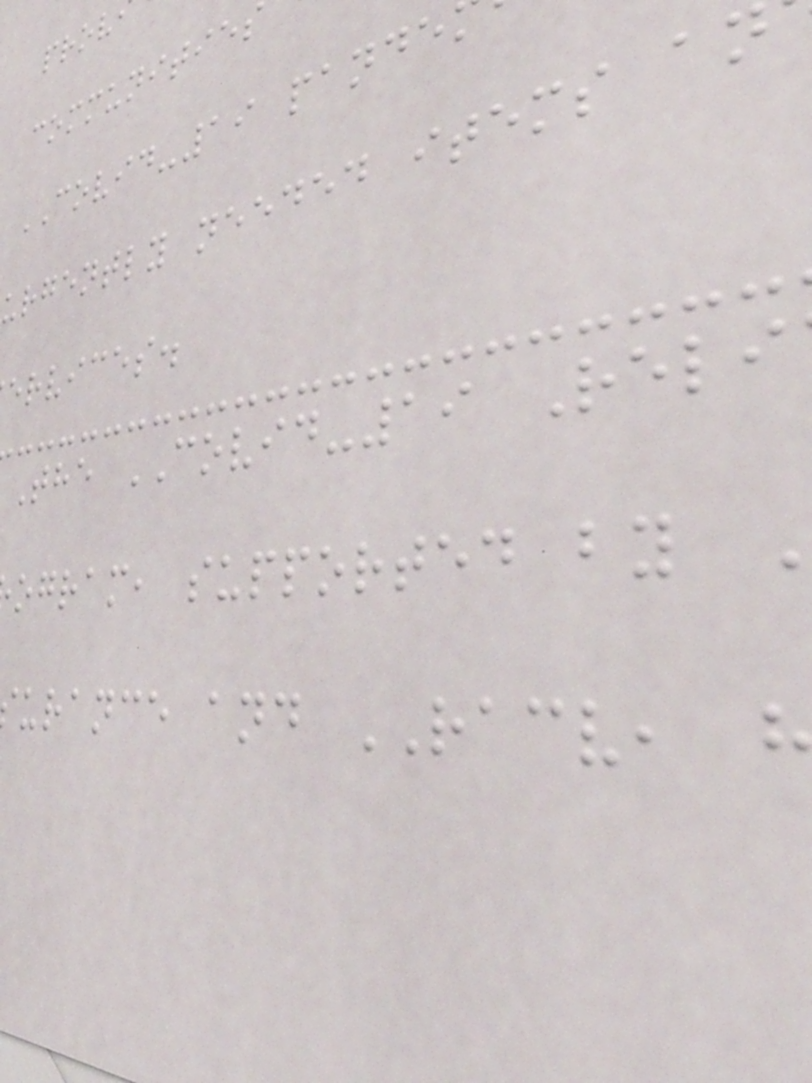communities
COVID-19 pande
urgently needed items an
ervices.
The COVID-19 Reli
ogram, supported by
urance and RACV,
